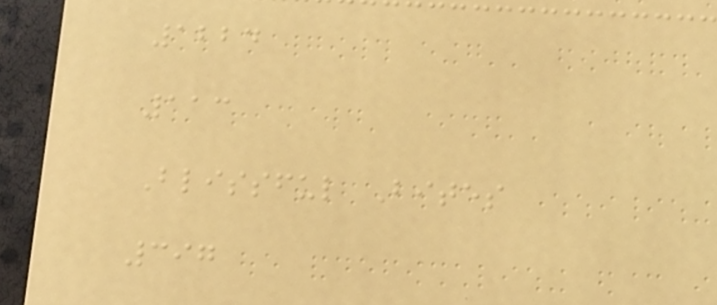1224
113
Blissful Bites
397
